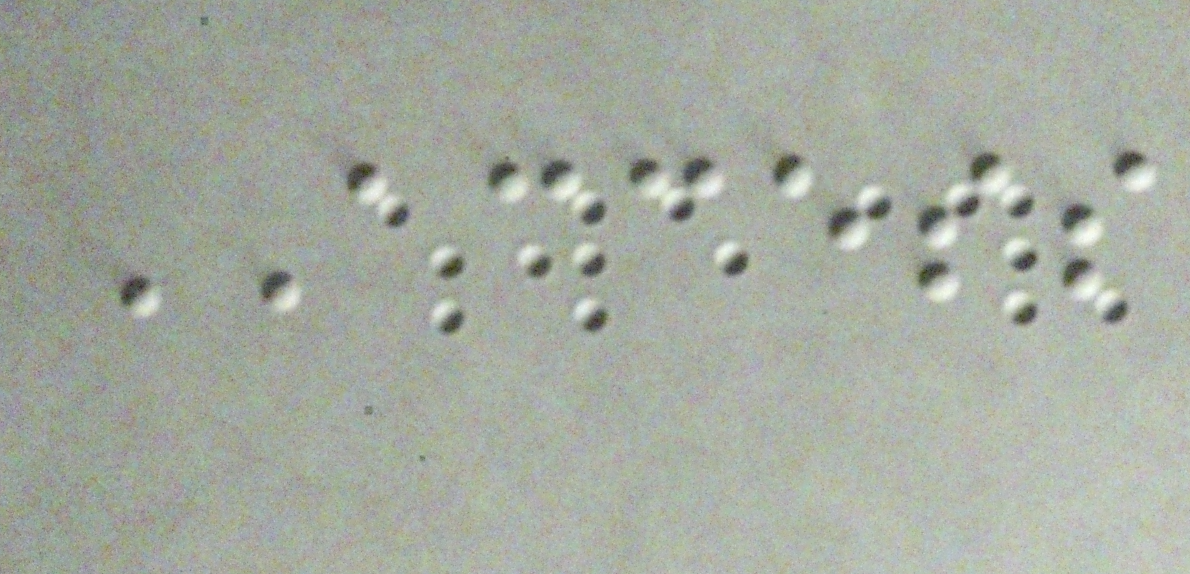ACCESS
